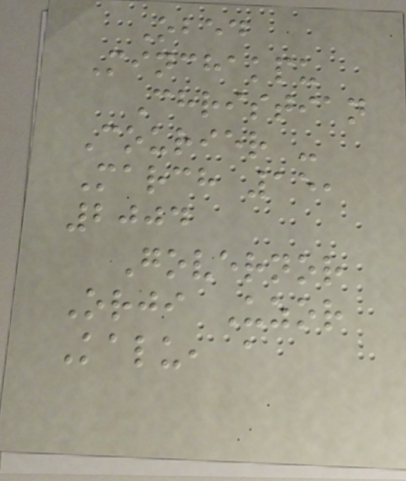Obed
Minchakpu
Christian
Courier -
March 15,
2004
Governor
Orji Uzor
Kalu, a
